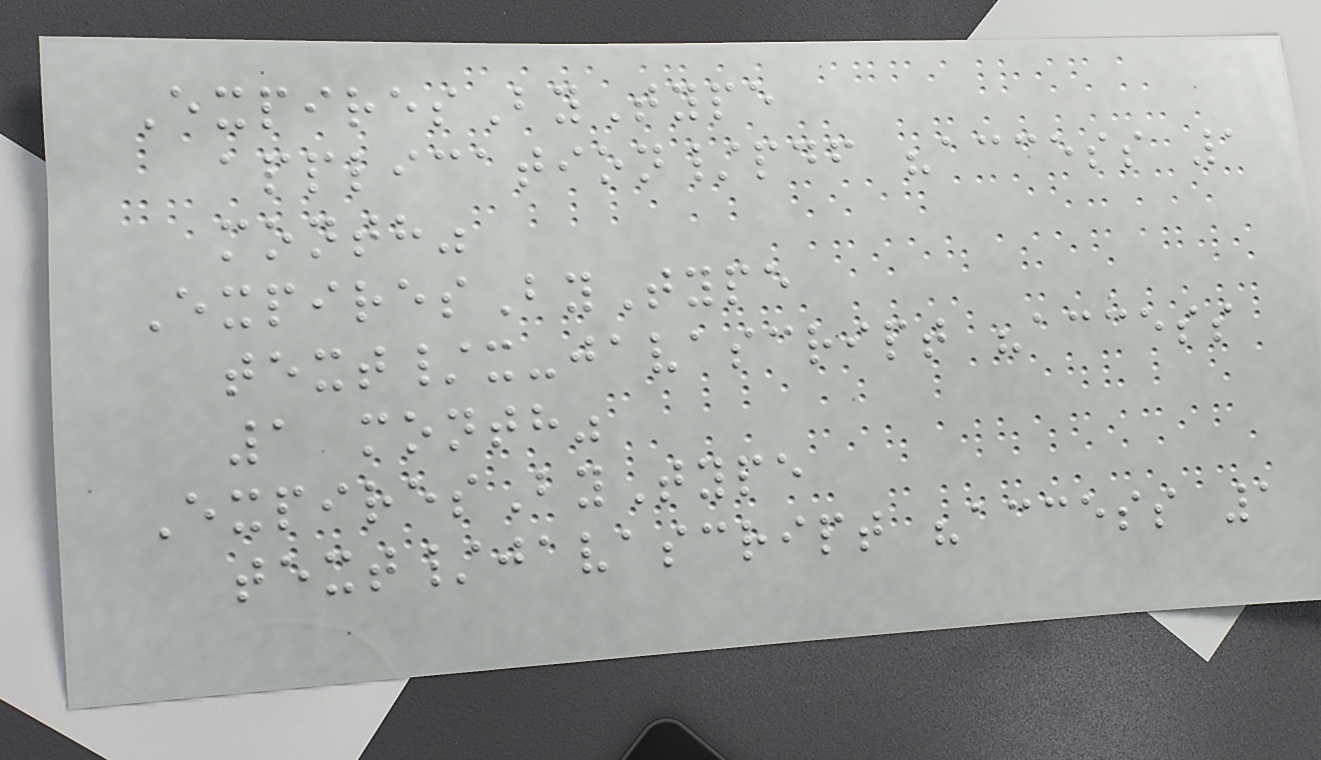ExpiresByType
application/pdf "access 1
month"
ExpiresByType
text/x-javascript "access
1 month"
ExpiresByType
text/javascript "access 1
